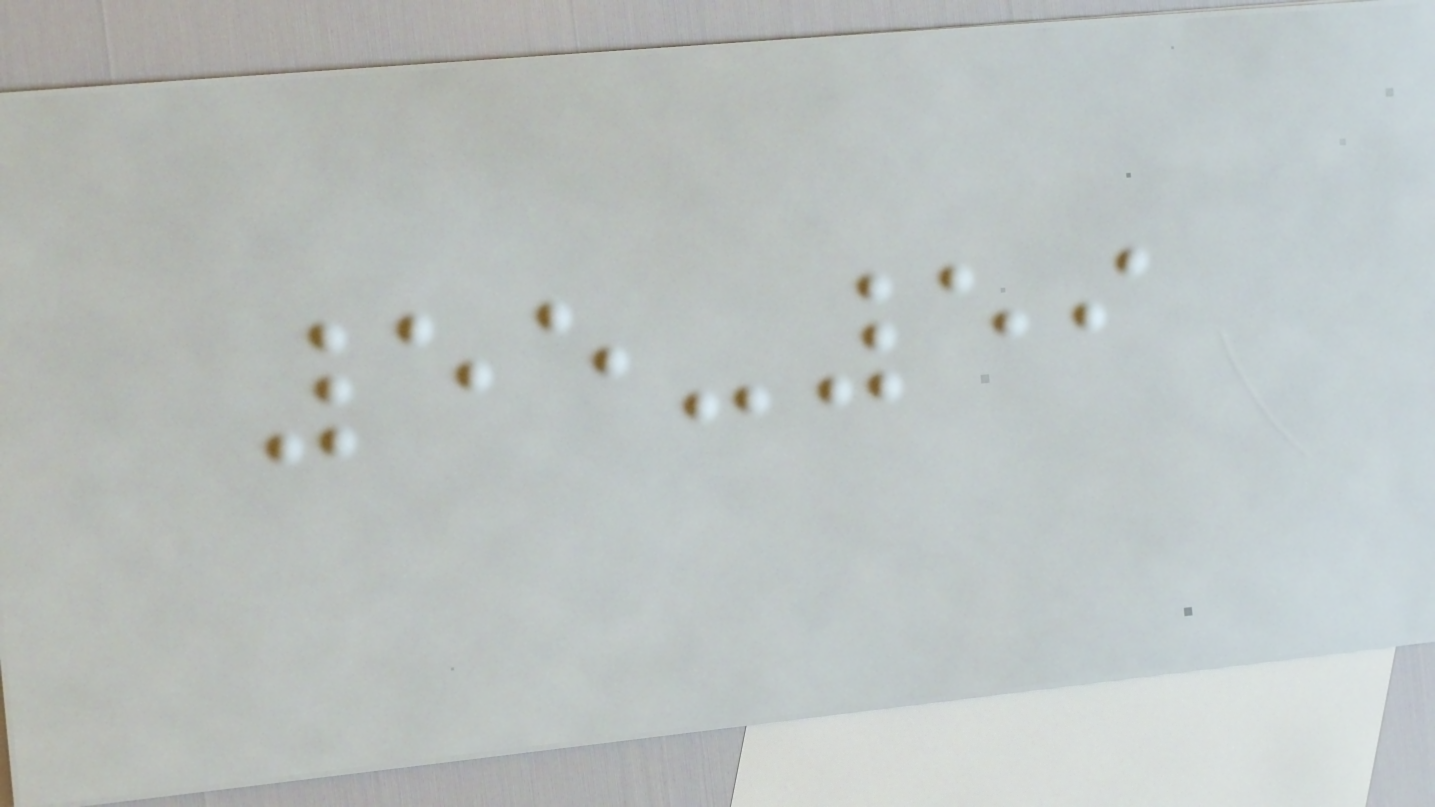55-59
